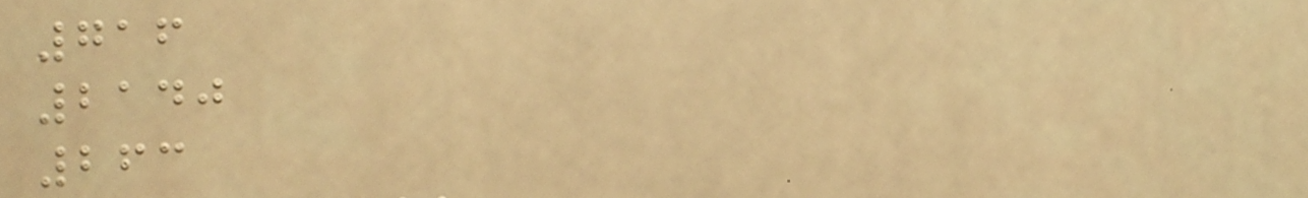716
2140
263
